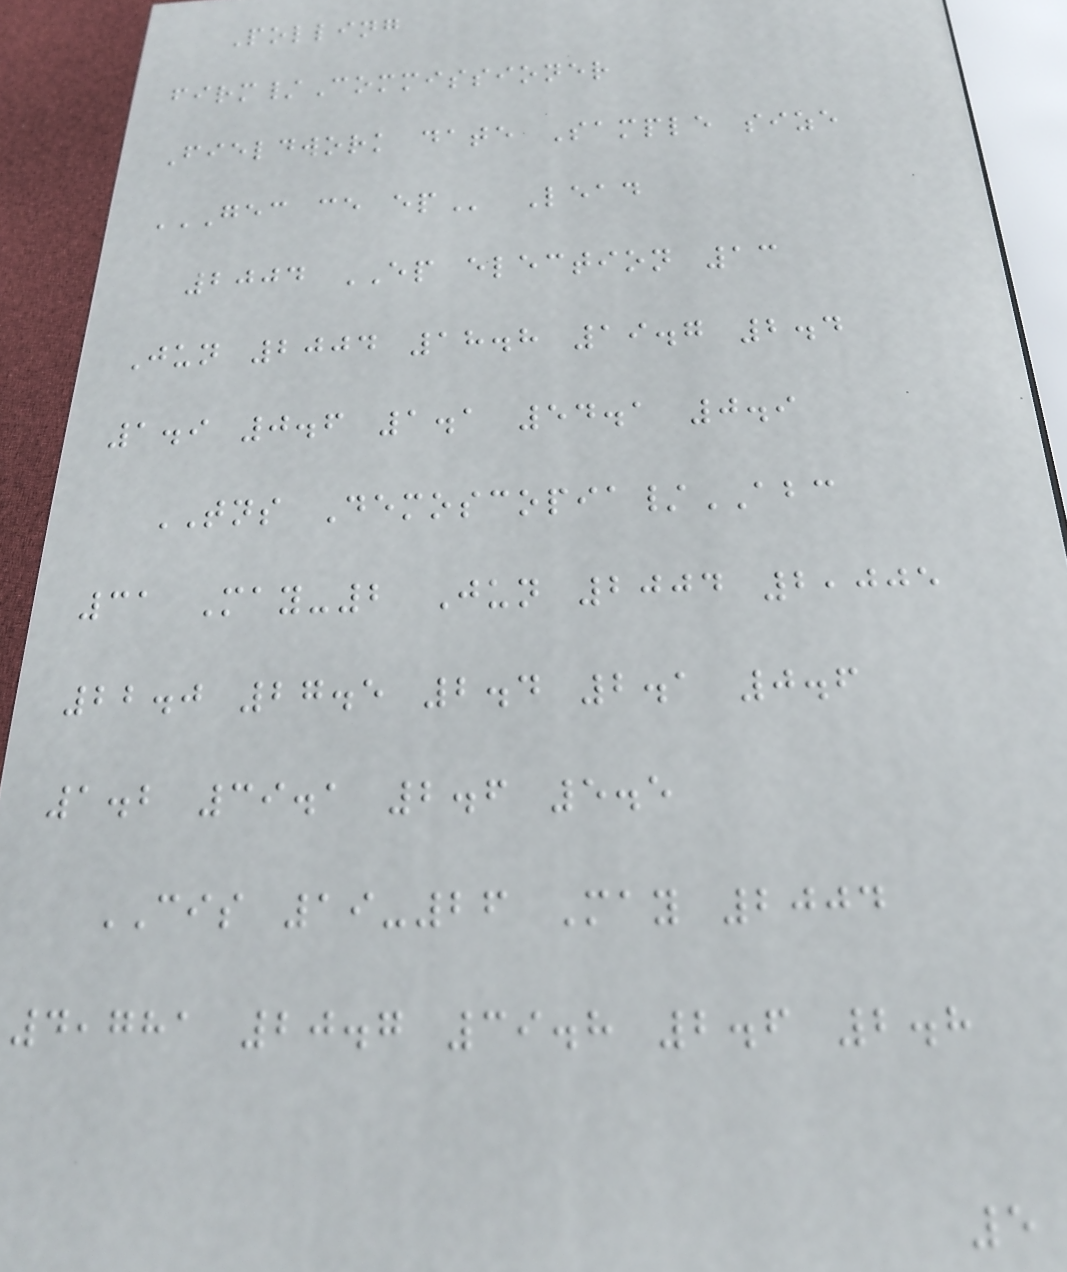Polling
firm/Commissioner
Fieldwork date Sample size
GEC CE EP Lead
2004 EP election 13
Jun 2004 18.8 19.7 2.4
1.9 0.6 1.1 54.1 0.9
TNS Demoscopia/ABC
31 May-2 Jun 2004 2,005
22.0 27.5 2.4 2.1 0.6
1.2 39.1 2.6 5.5
CIS 19-26 May 2004
4,781 20.7 39.8 2.6 2.8
5
